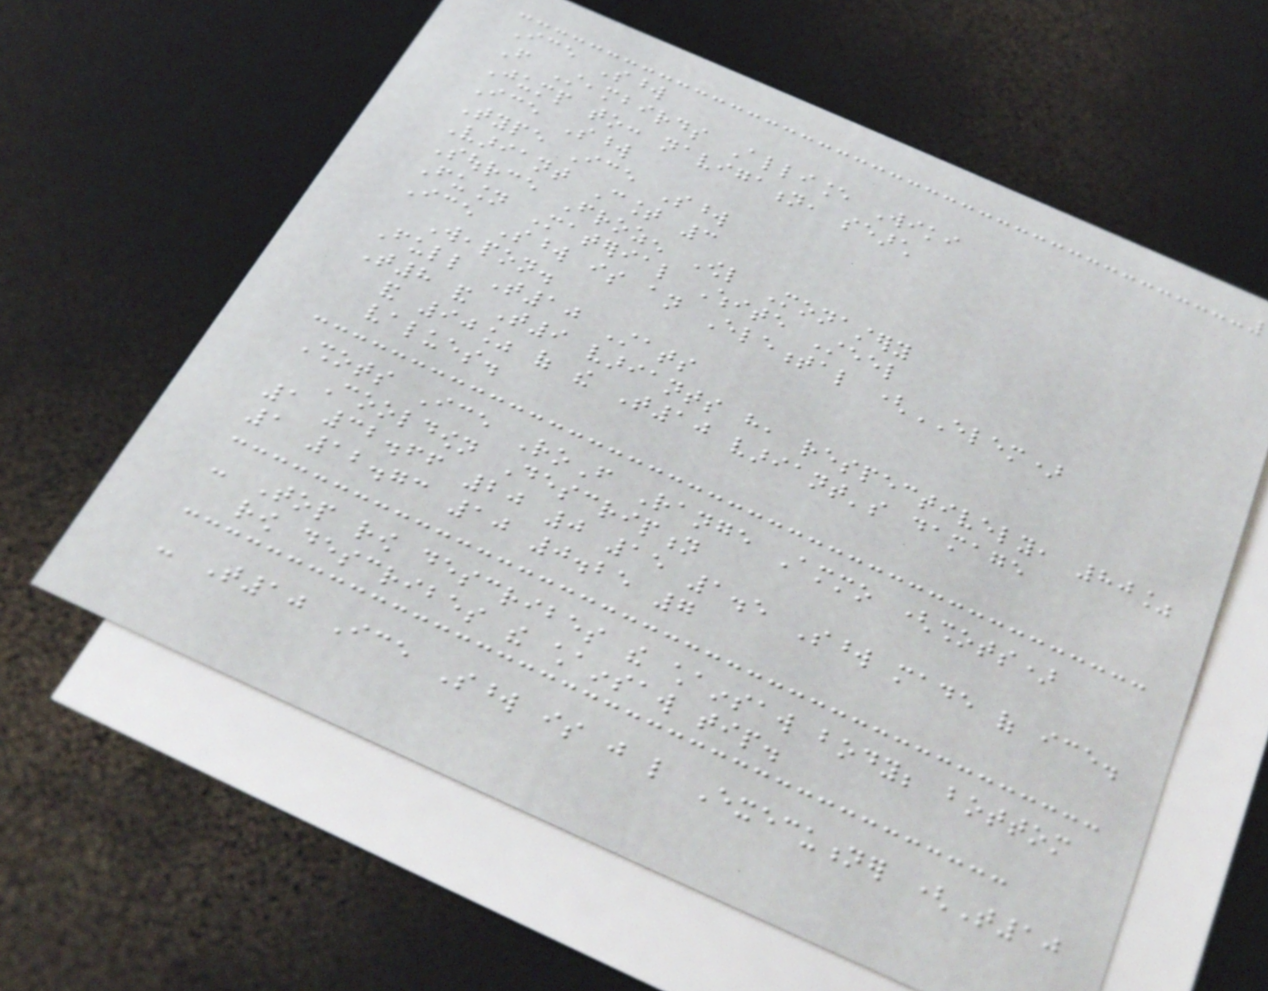Ice Sword
From Steambirds Alliance Wiki
Jump to: navigation, search
Ice Sword
Type Ice Sword
Variant Count 3
Source Frozen Owl Monastery
Fusion Material White Steel
Ice Sword is an Elemental (ELEM)
Weapon.
Full T10 Stats
T8 and T9 variants have, respectively, 80%
and 90% of the T10 variant's damage
values.
Shots Ice RoF Range Ammo (shots)
Cooldown Description
1 32.66 20 0 15 1.5 Sword made of ice.
1 12.73 10 0.25 7
- Top row describes the chainsaw body; bottom
row describes the chainsaw tip.
- T10 Ice Sword is just like Executioner (T10
